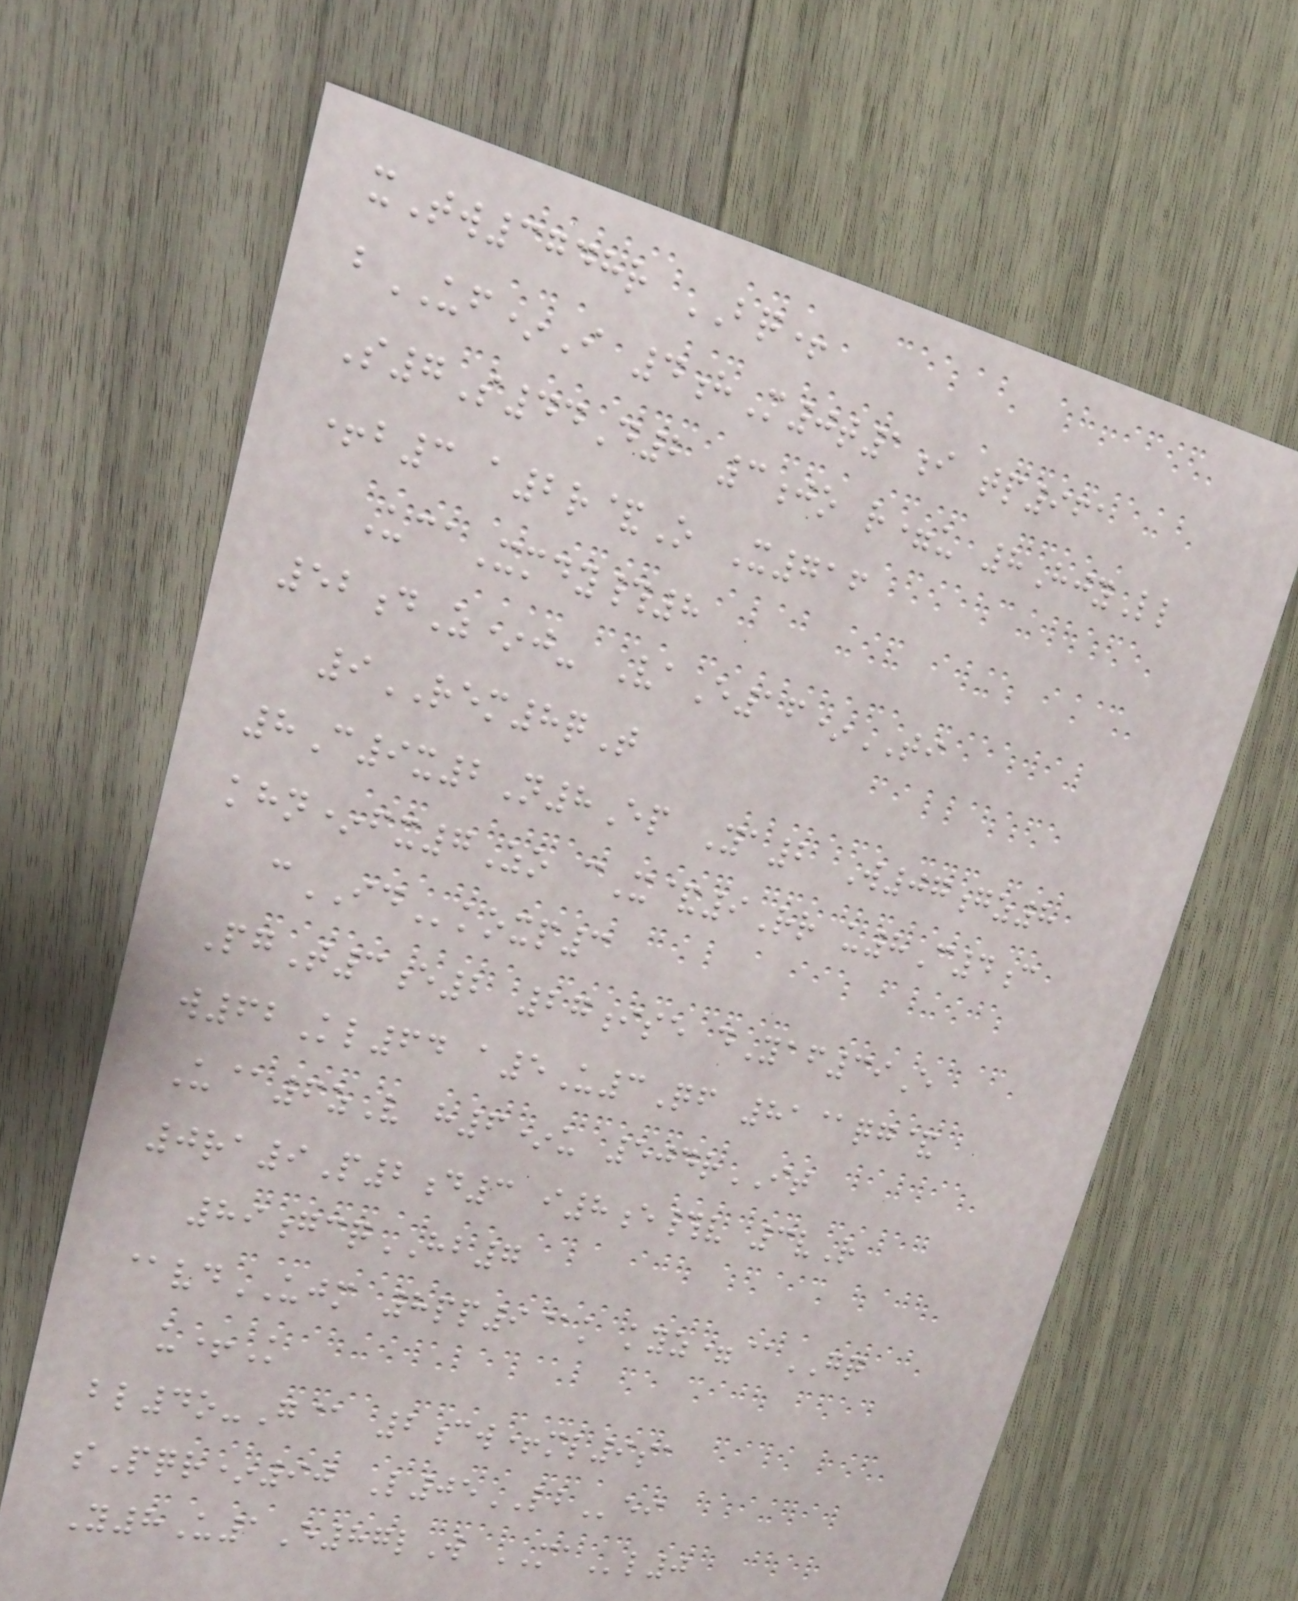xTw3748r BQ+
bUF*I 4hM0t1i tp961
S7S44D2 3jo r=u 8HjyLl
+b3 a2r&O X716
UcaXmdy#8
52dZ*j- VaE16*TI
9REM8qT
8C9x2N8Ep Ya2 W07gz8
khn*fx7Zo cX&9Rr u8C4c
cIDkoxp3
PgT3e2 27ise dYaf39E
w62Kl64 a5U3Qf 81@qg&
U@6zV h6*u 504rIT
0ra9P2d3 i8e#v 3vR
89gcqHB7
@vdUJM 8pp9@k kyz=@GQ
u+K
bl4o-G@ 2cw+ml9sa
sPqr*90 L05LBei
Y8U1E87lW MAl0
